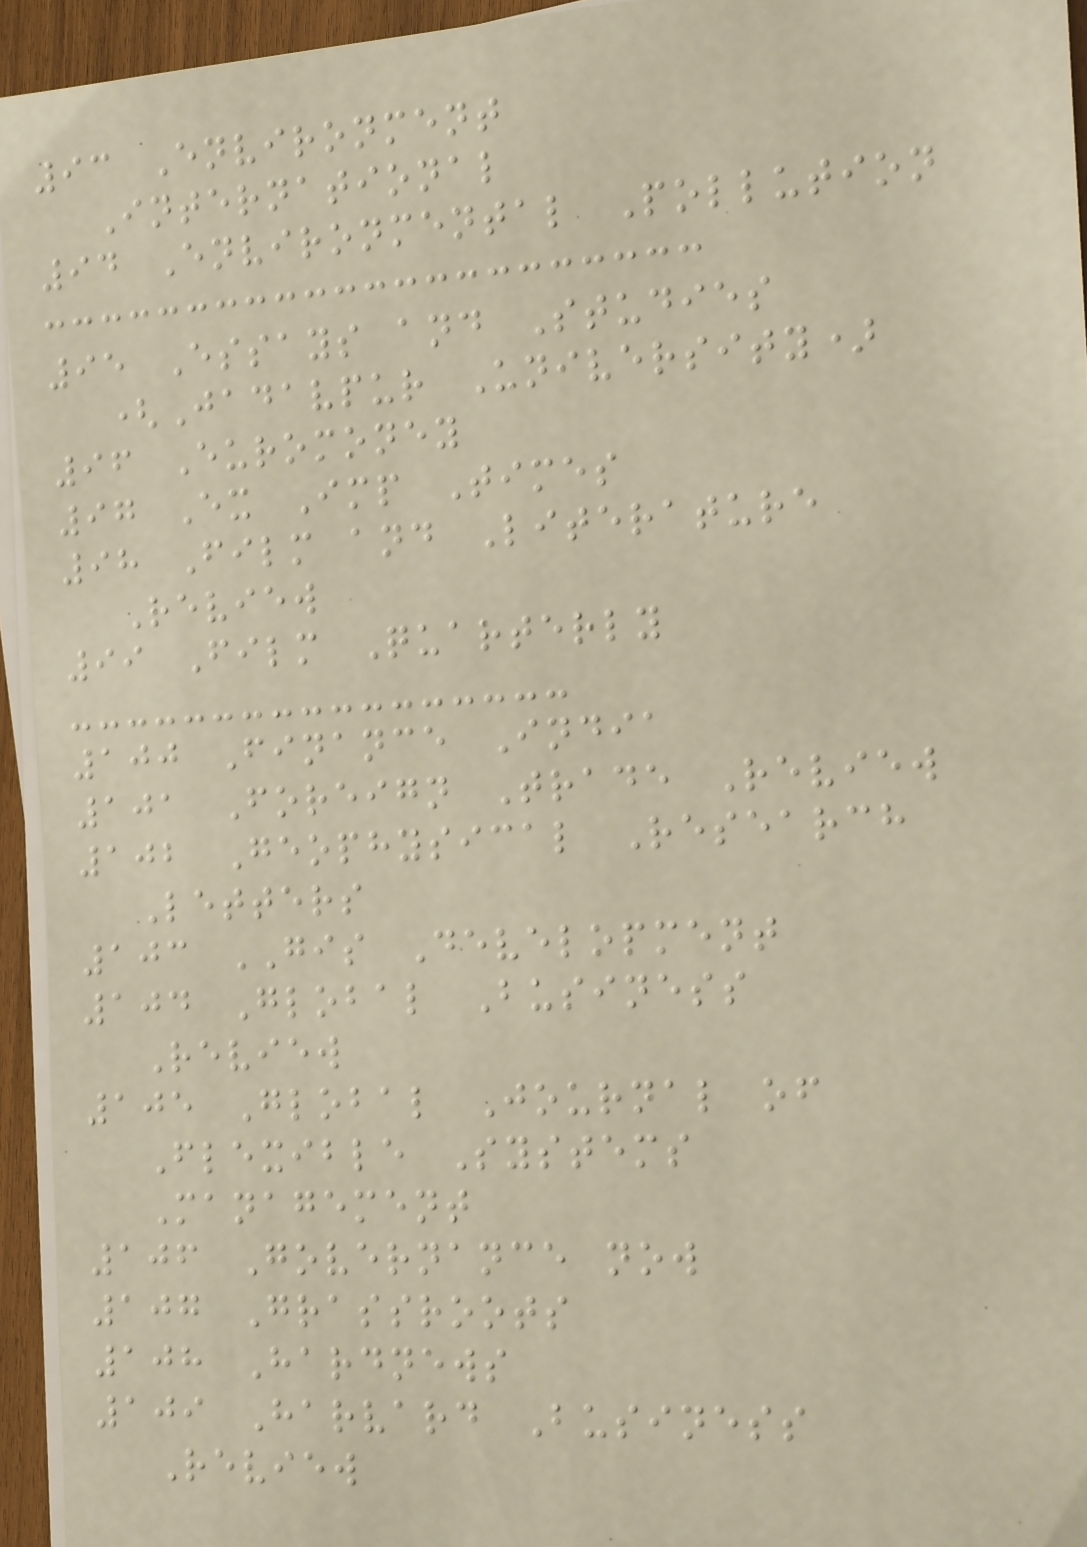93 Environment
International
94 Environmental Pollution
95 Essays and Studies
(Jadavpur University)
96 Euromoney
97 Ex Imp Times
98 Film and Literature
Review
99 Film Quarterly
100 Finance India
101 Foreign Trade Review
102 Geophysical Research
Letters
103 GIS Development
104 Global Business
Review
105 Global Journal of
Flexible Systems
Management
106 Governance now
107 Grassroots
108 Hardnews
109 Harvard Business
Review
